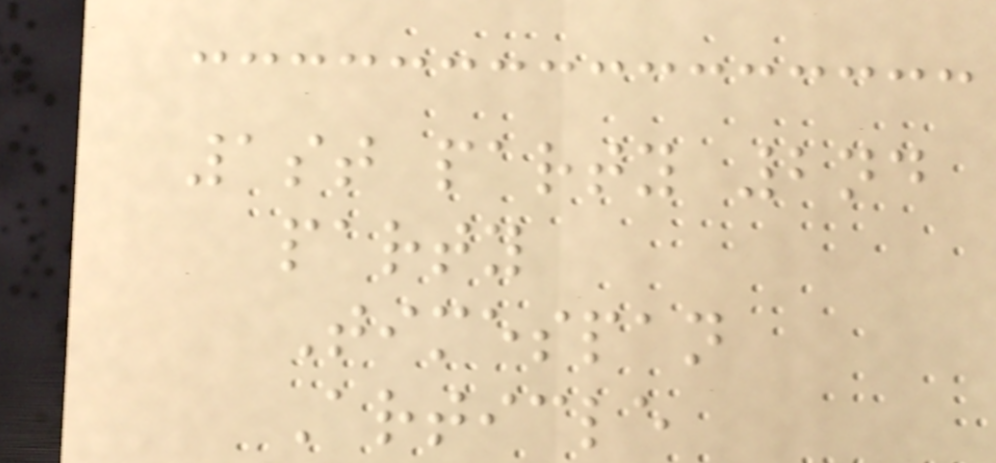1st party 2nd
party
Timespan
Article
